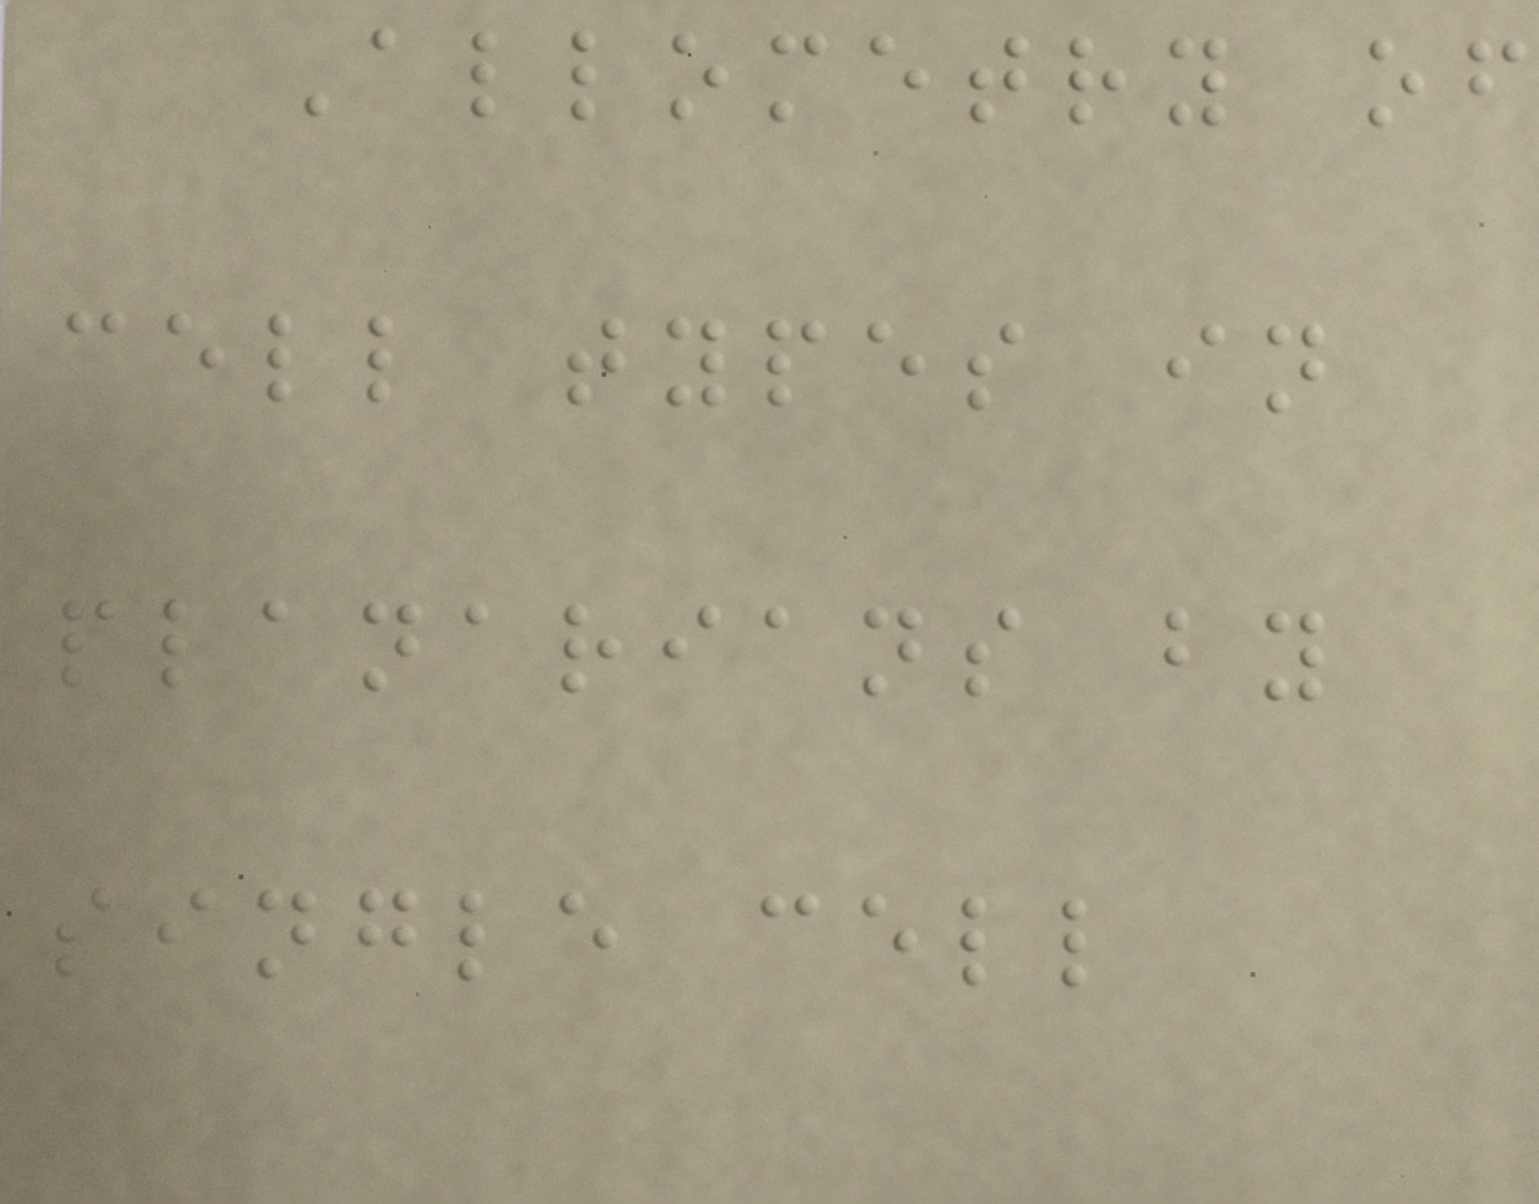Allometry of
cell types in
planarians by
single cell
